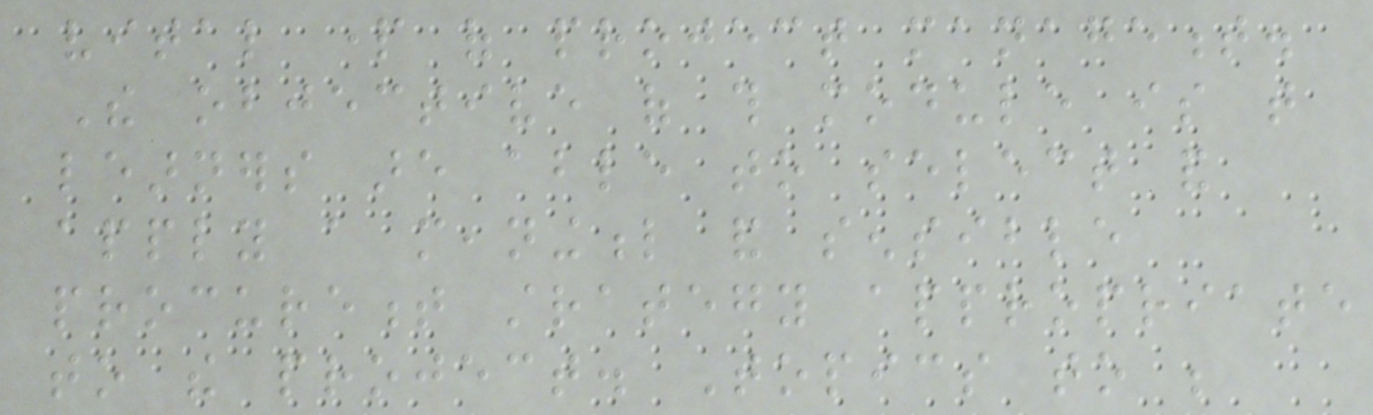vital part of project management.
The objective of this module is that
learners are able to select and
apply a meaningful and sensible
procurement strategy appropriate
to the project. Topics to be
